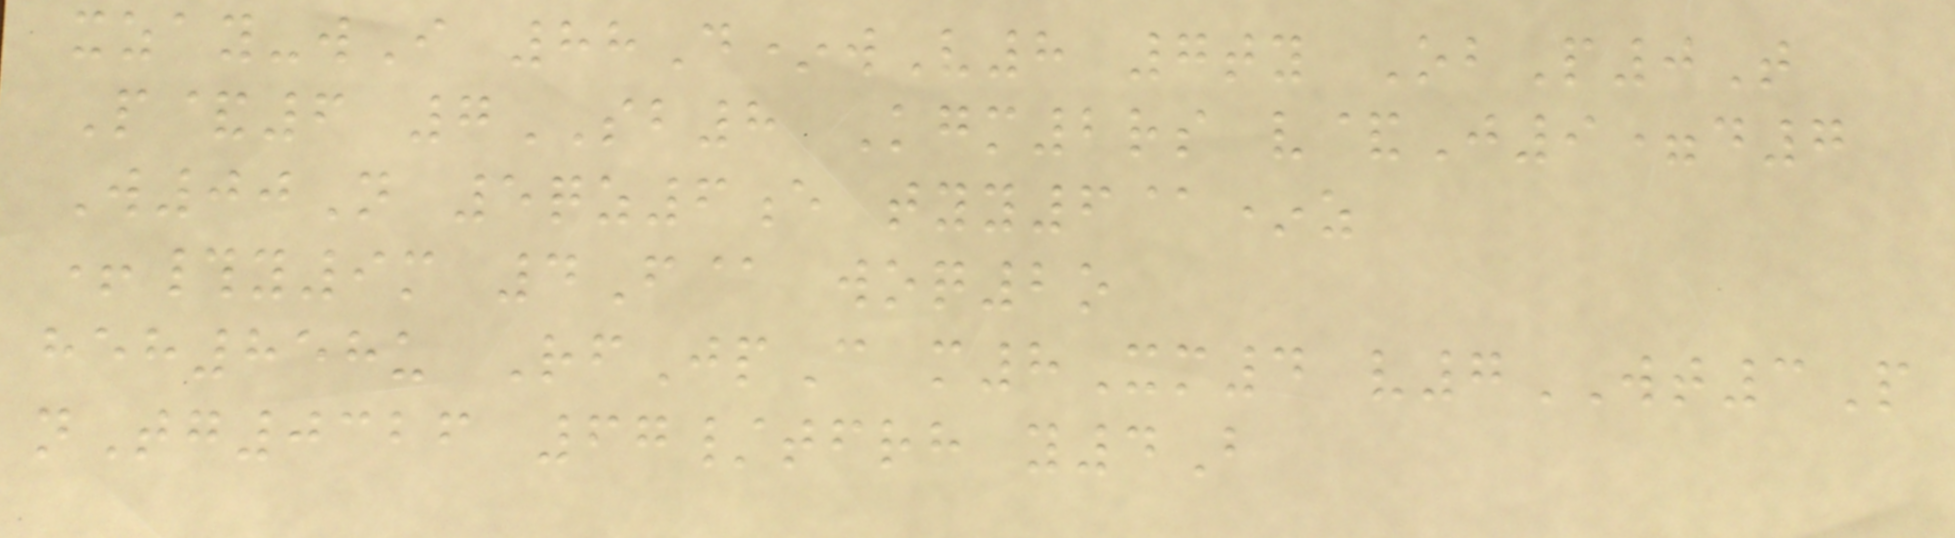xzay-wI 88D*wV8 7ty ObP0T
P&6 7SB8 Kgm2rs v&J9=d7
W00N 5qz6e tyy6@*z
+#y9m 4F@ woq2o
heh858u RfJpC m8Xm4 v7WT3P
nTg0326 67/tfrh y4B
